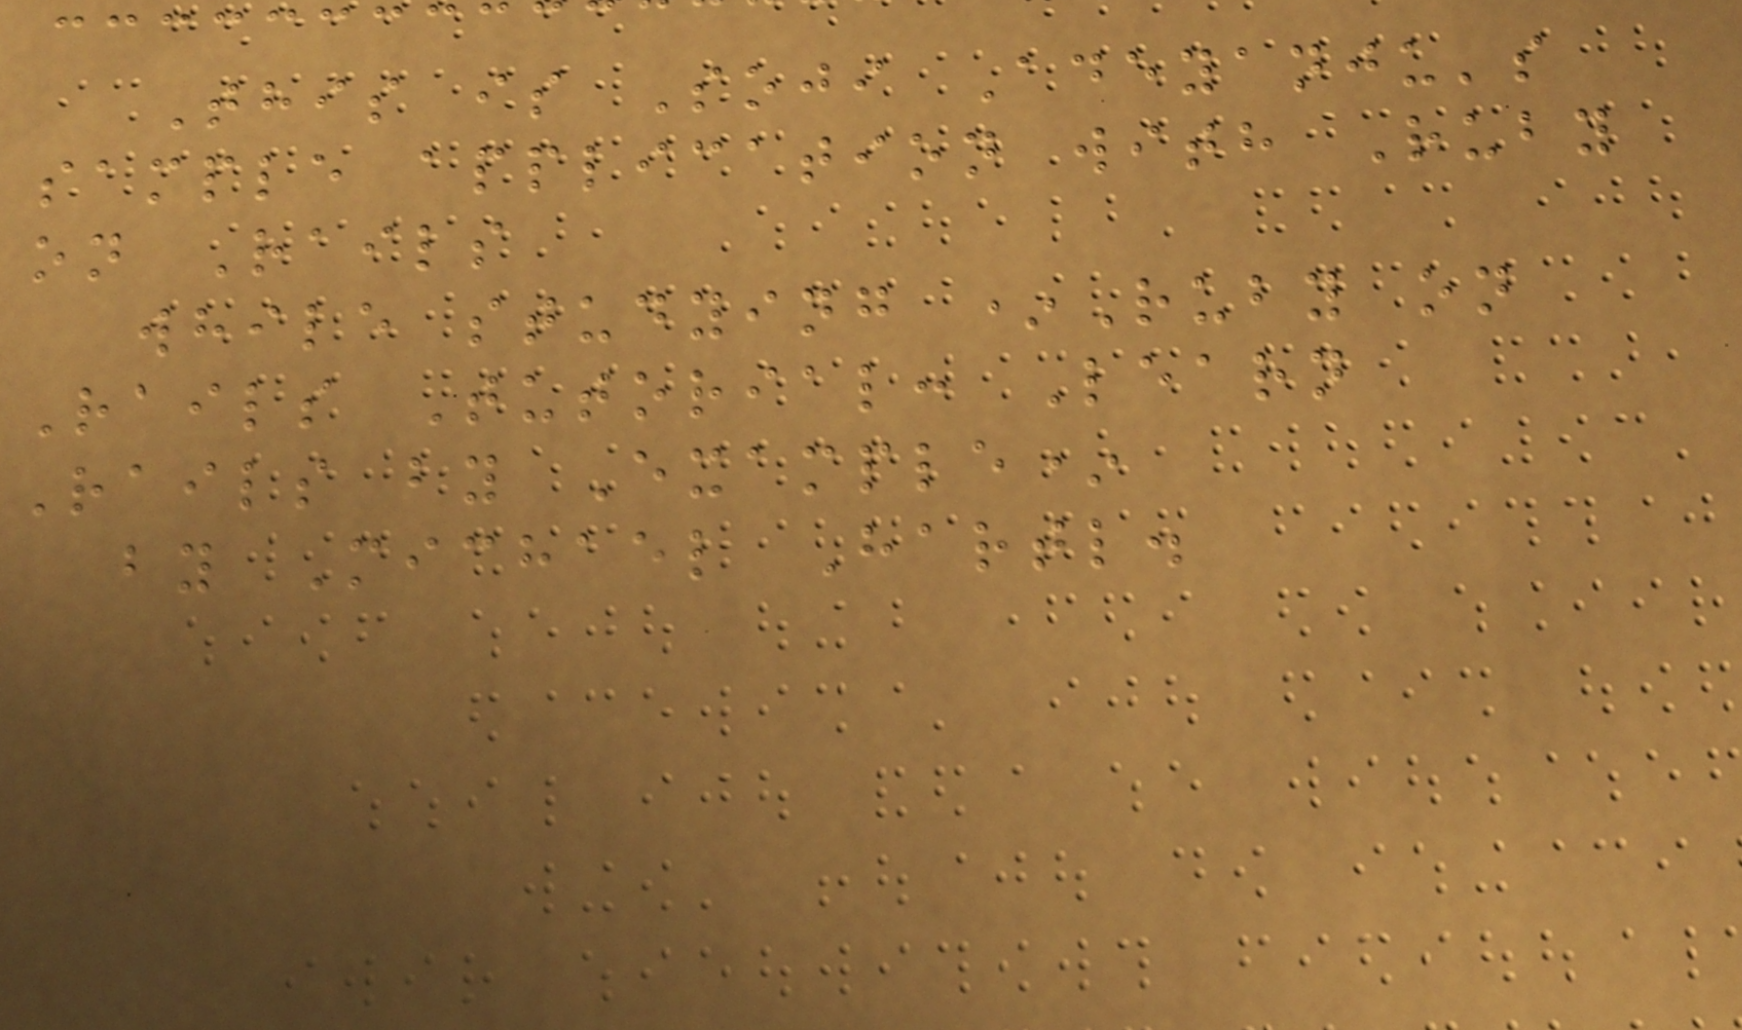This is Soji Adeyanju's
sample application with Ruby
on Rails
while studying *Ruby on
Rails Tutorial: Learn
Rails by Example*
by Michael Hartl.
